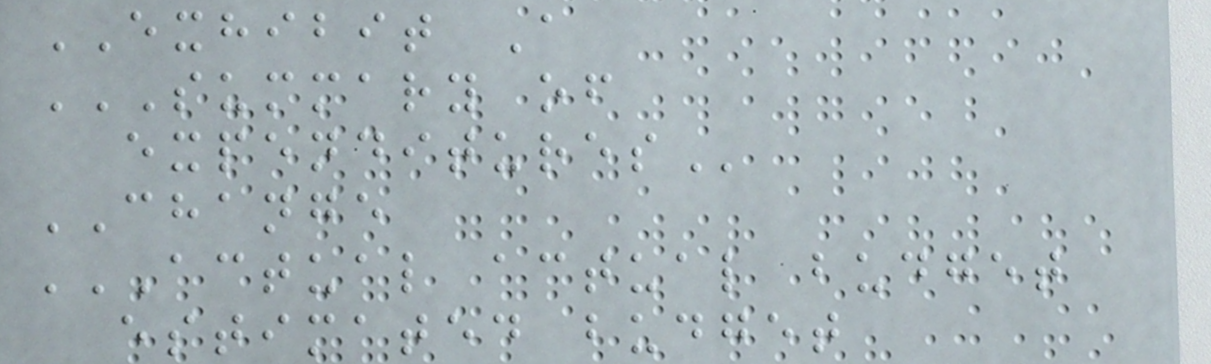EXHIBIT A
SUMMARY OF
EXPENDITURES
CHANGE
ACTUAL ACTUAL BUDGET
ESTIMATED BUDGET
